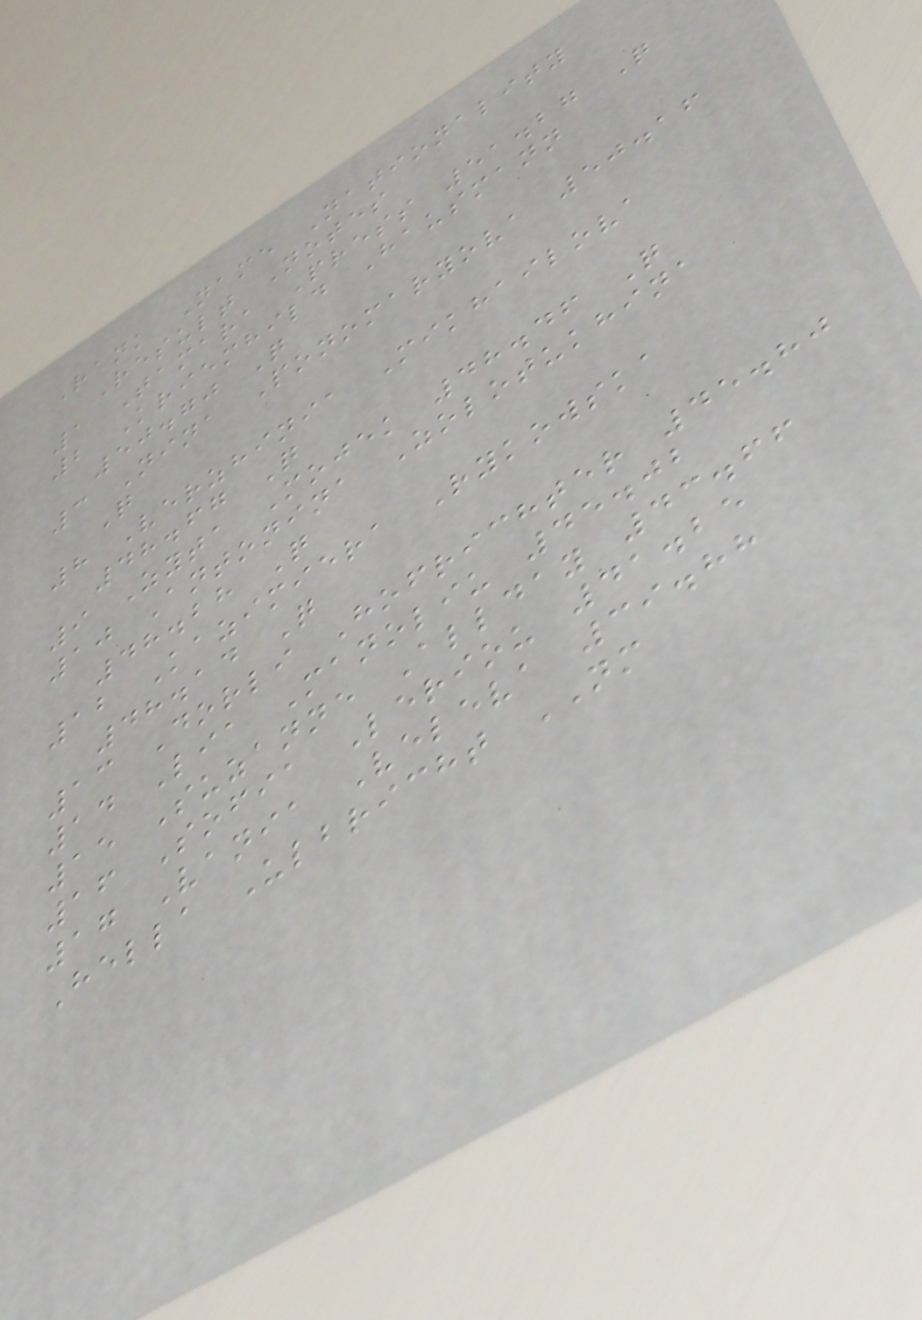Rank Name Nationality
Result Notes
1 Tamara Press 51.27 Q
2 Kriemhild Hausmann
50.70 Q
3 Nina Ponomaryova 50.16
Q
8 Verzhinia Mikhailova
48.67 Q
9 Zyta Mojek 48.46 Q
10 Antonina Zolotukhina
48.28 Q
12 Kazimiera Rykowska
48.14 Q
13 Dorli Hofrichter 45.80
14 Lia Manoliu 45.02
15 Suzanne Allday 43.66
16 Sofia Leriou 41.25
17 Vania Veleva 39.88
Hella Ulbricht NM
